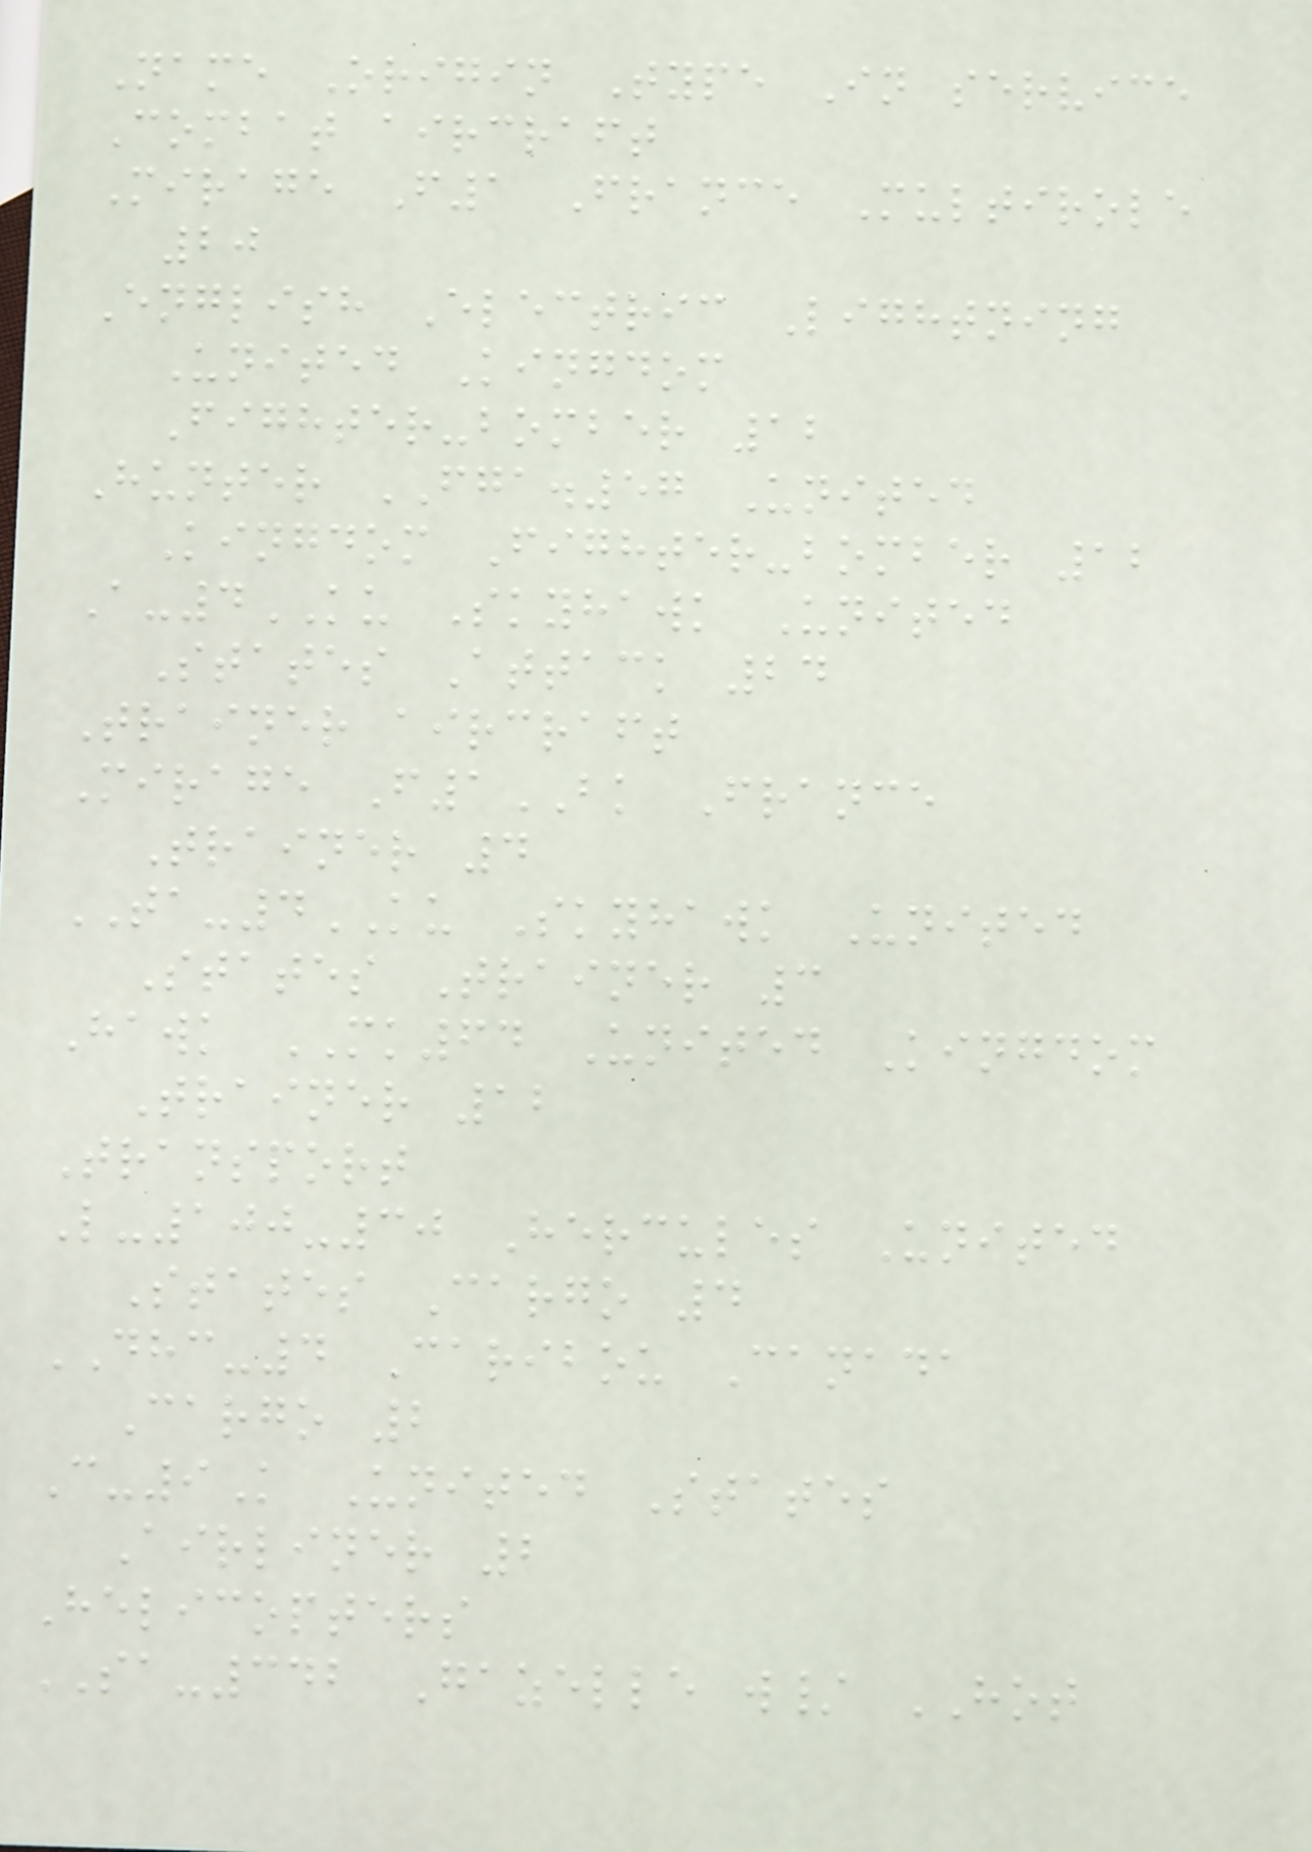Name Origin Type In service
Combat aircraft
Mirage F1 France Multirole
20
English Electric Lightning
United Kingdom
Fighter-bomber 12
Hunter FGA.57 United
Kingdom Fighter-bomber 12
A-4KU Skyhawk United
States Attack 24
Trainer aircraft
Mirage F1BK France
Trainer 4
TA-4KU Skyhawk United
States Trainer 3
Hawk MK64 United Kingdom
Trainer 12
Transport
L-100-30 Hercules United
States Cargo 4
DHC-4 Caribou Canada
Cargo 2
C-9K United States
Airliner 2
Helicopters
SA-342 Gazelle w/ HOT
